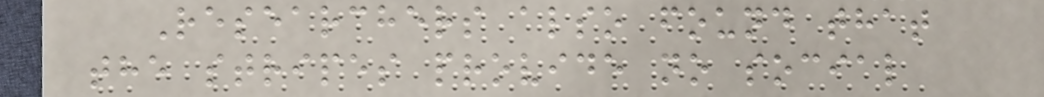Researchers also found that
the stripes provide no social
